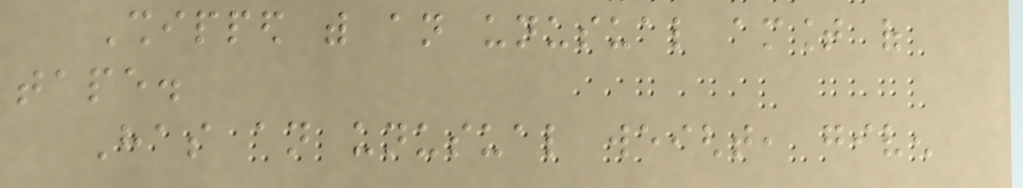Shipped with an unusual amount of
tape.
Has an unusual weight, given
